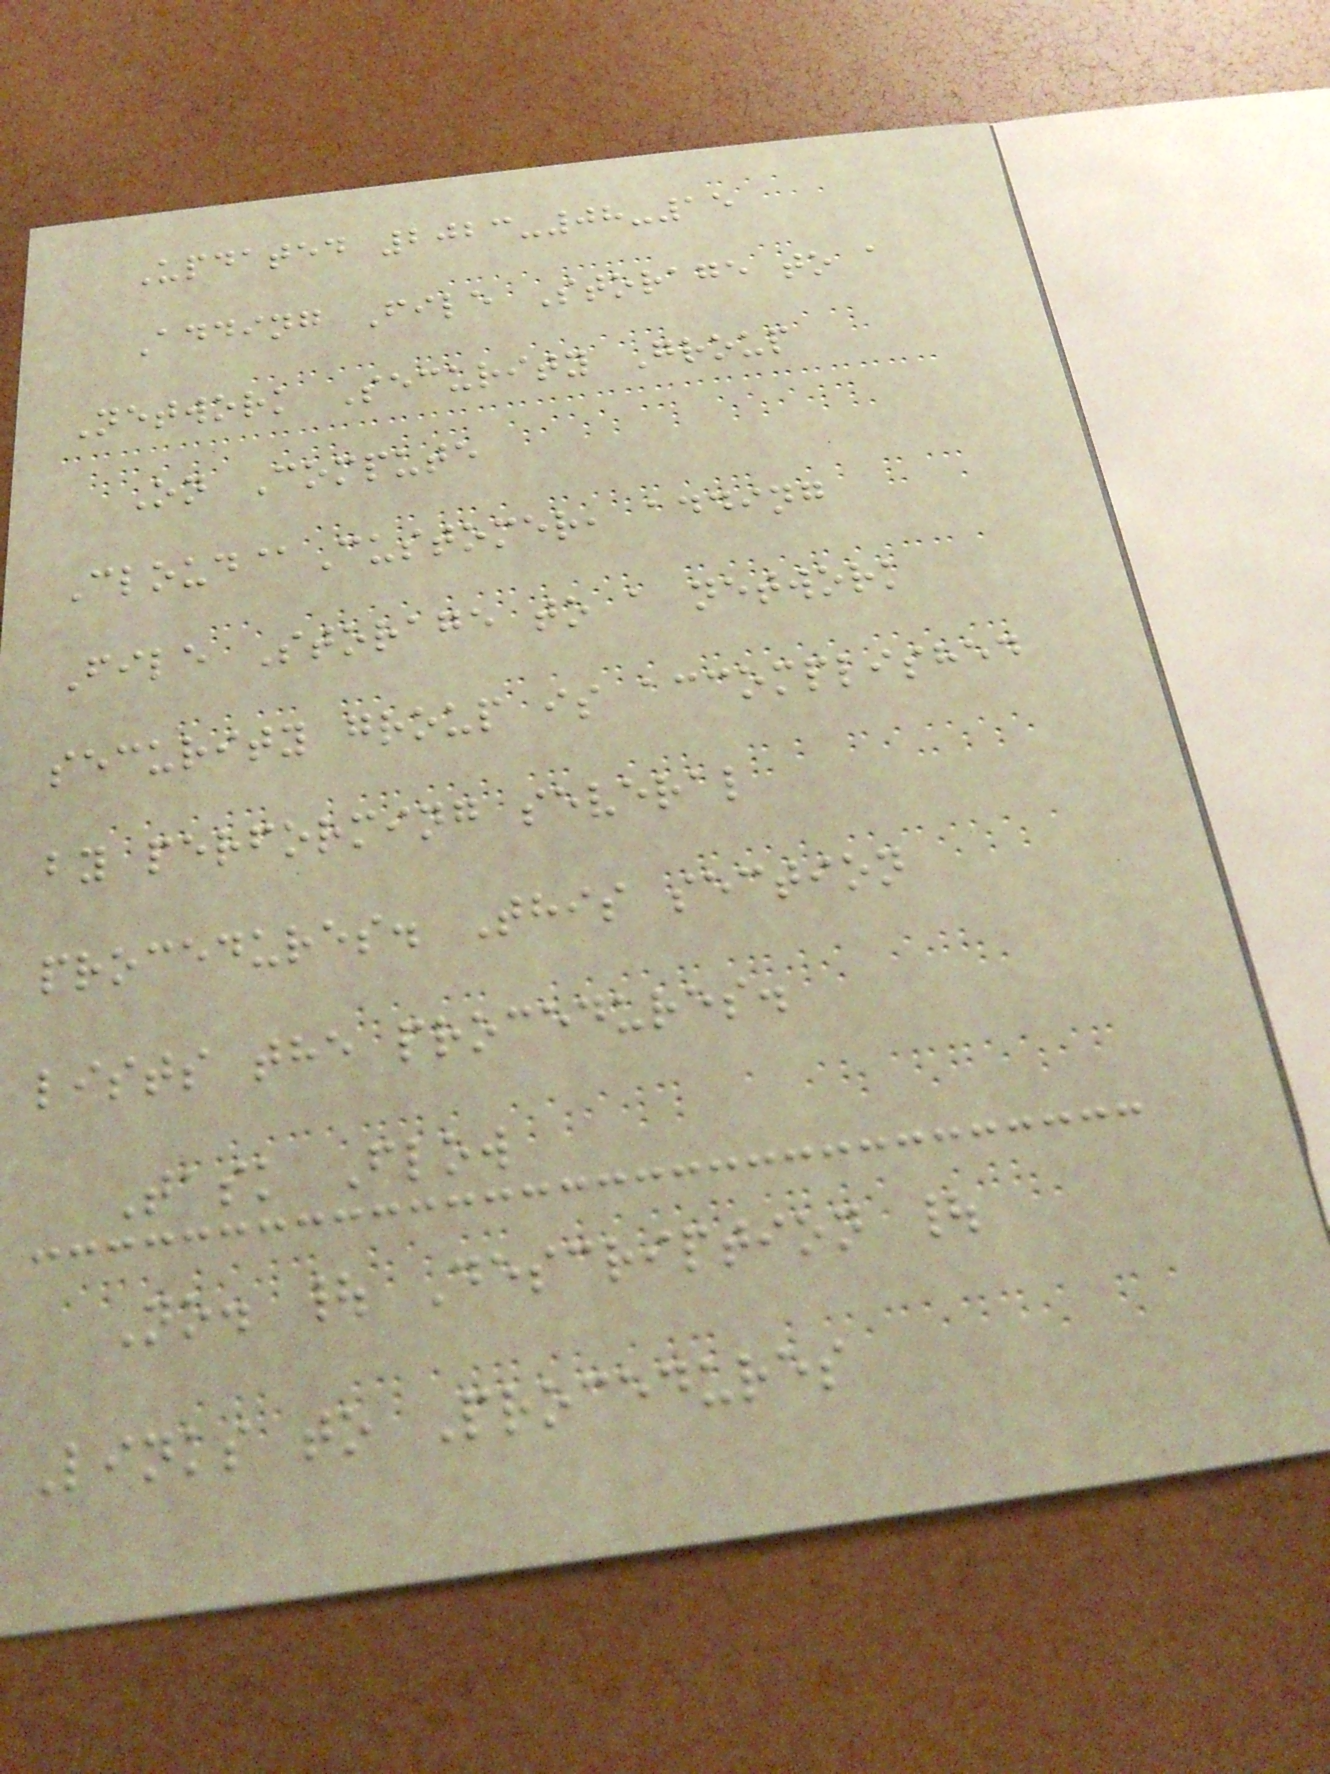Updated 2023-08-15
Adding File Storage to a
Network Security Group
On Compute
Cloud@Customer, adding
File Storage to a network
security group is accomplished
by performing several
procedures. This section
lists the procedures.
Task Flow
No. | Description |
Links to Procedures
